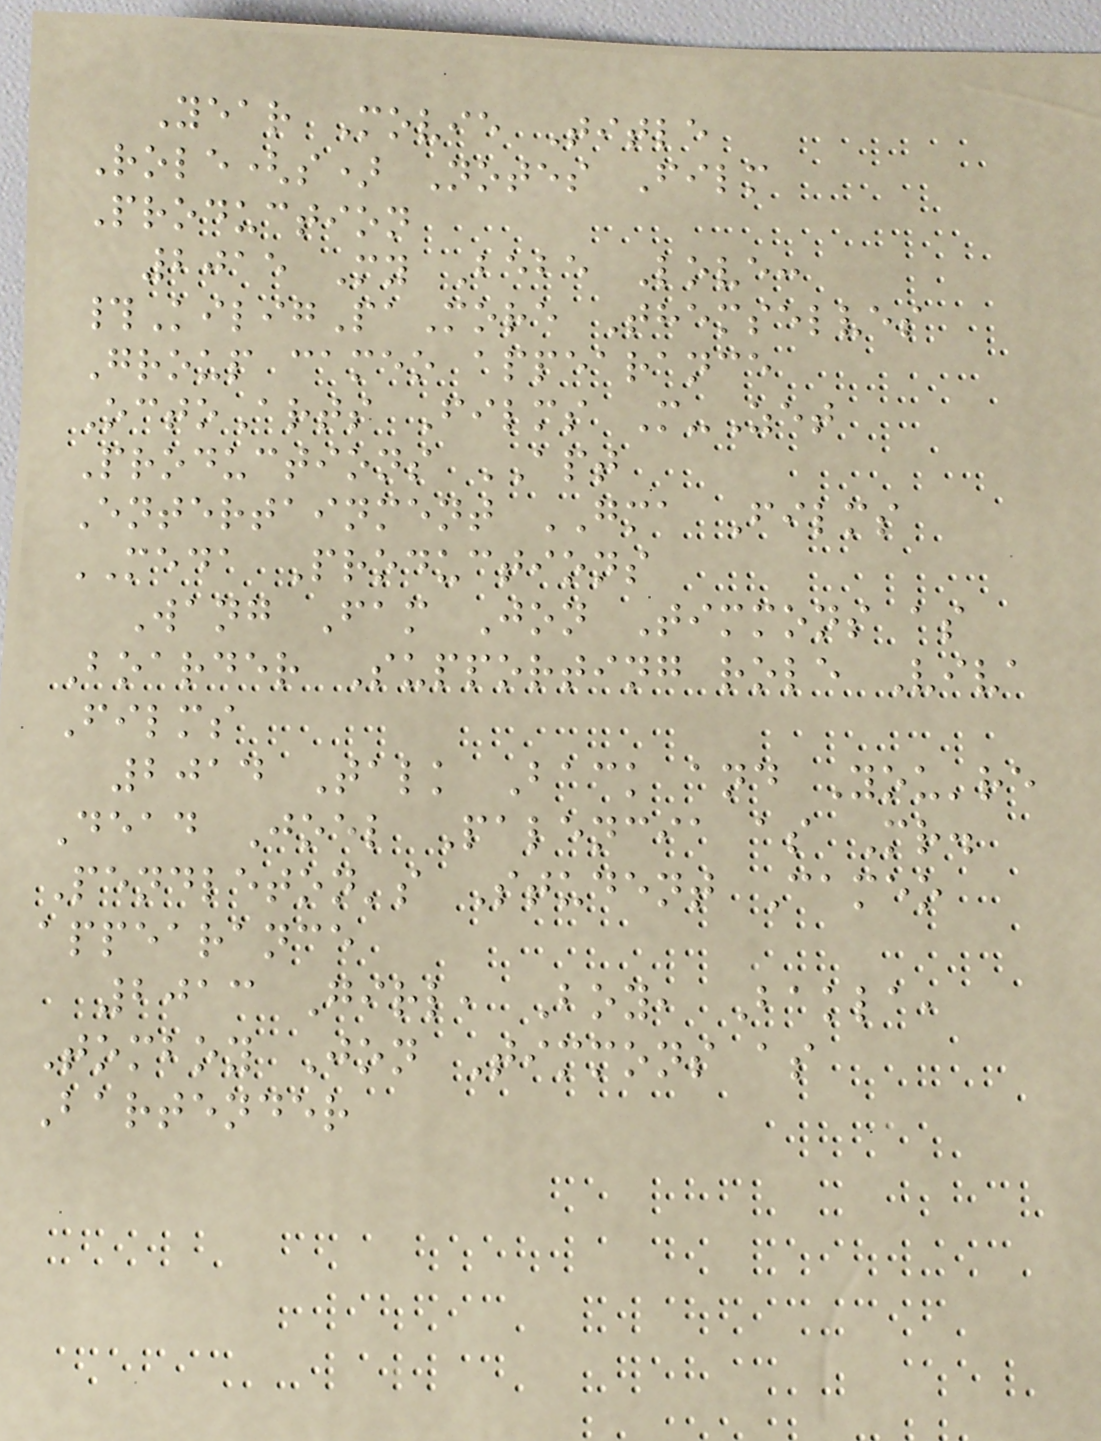Year Movie Title
Role(s) Notes Film
Production
2015 My Bebe Love:
#KiligPaMore Themselves
Group cameo appearance
OctoArts Films M-Zet
Productions APT
Entertainment GMA Films
MEDA Productions
Wang Fam Jon Timmons as
Boarder Supporting role Viva
Films
2014 Talk Back and You're
Dead Joel Palencia as Mr.
Pendleton's Student Cameo
appearance
2013 Girl, Boy, Bakla,
Tomboy Jon Timmons as
Bartender
